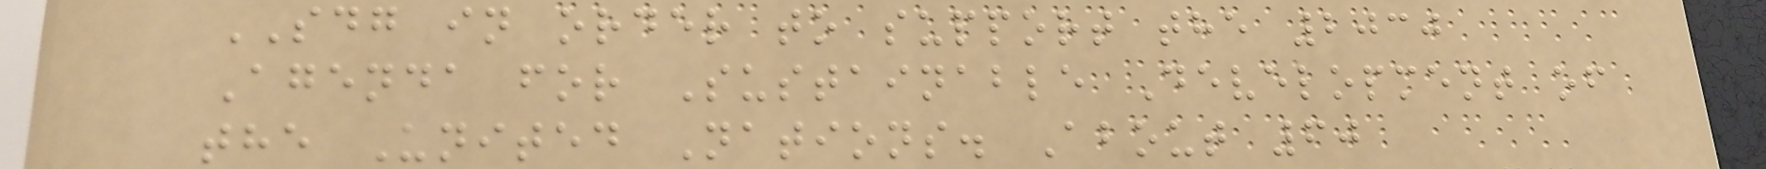SDG in order to support the 2030
Agenda for Sustainable Development of
the United Nations. About 60
